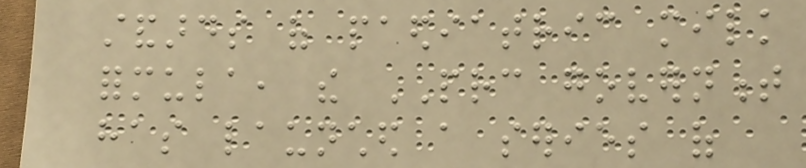standards of paediatric milk
formula, the PRC government
has launched a series of
